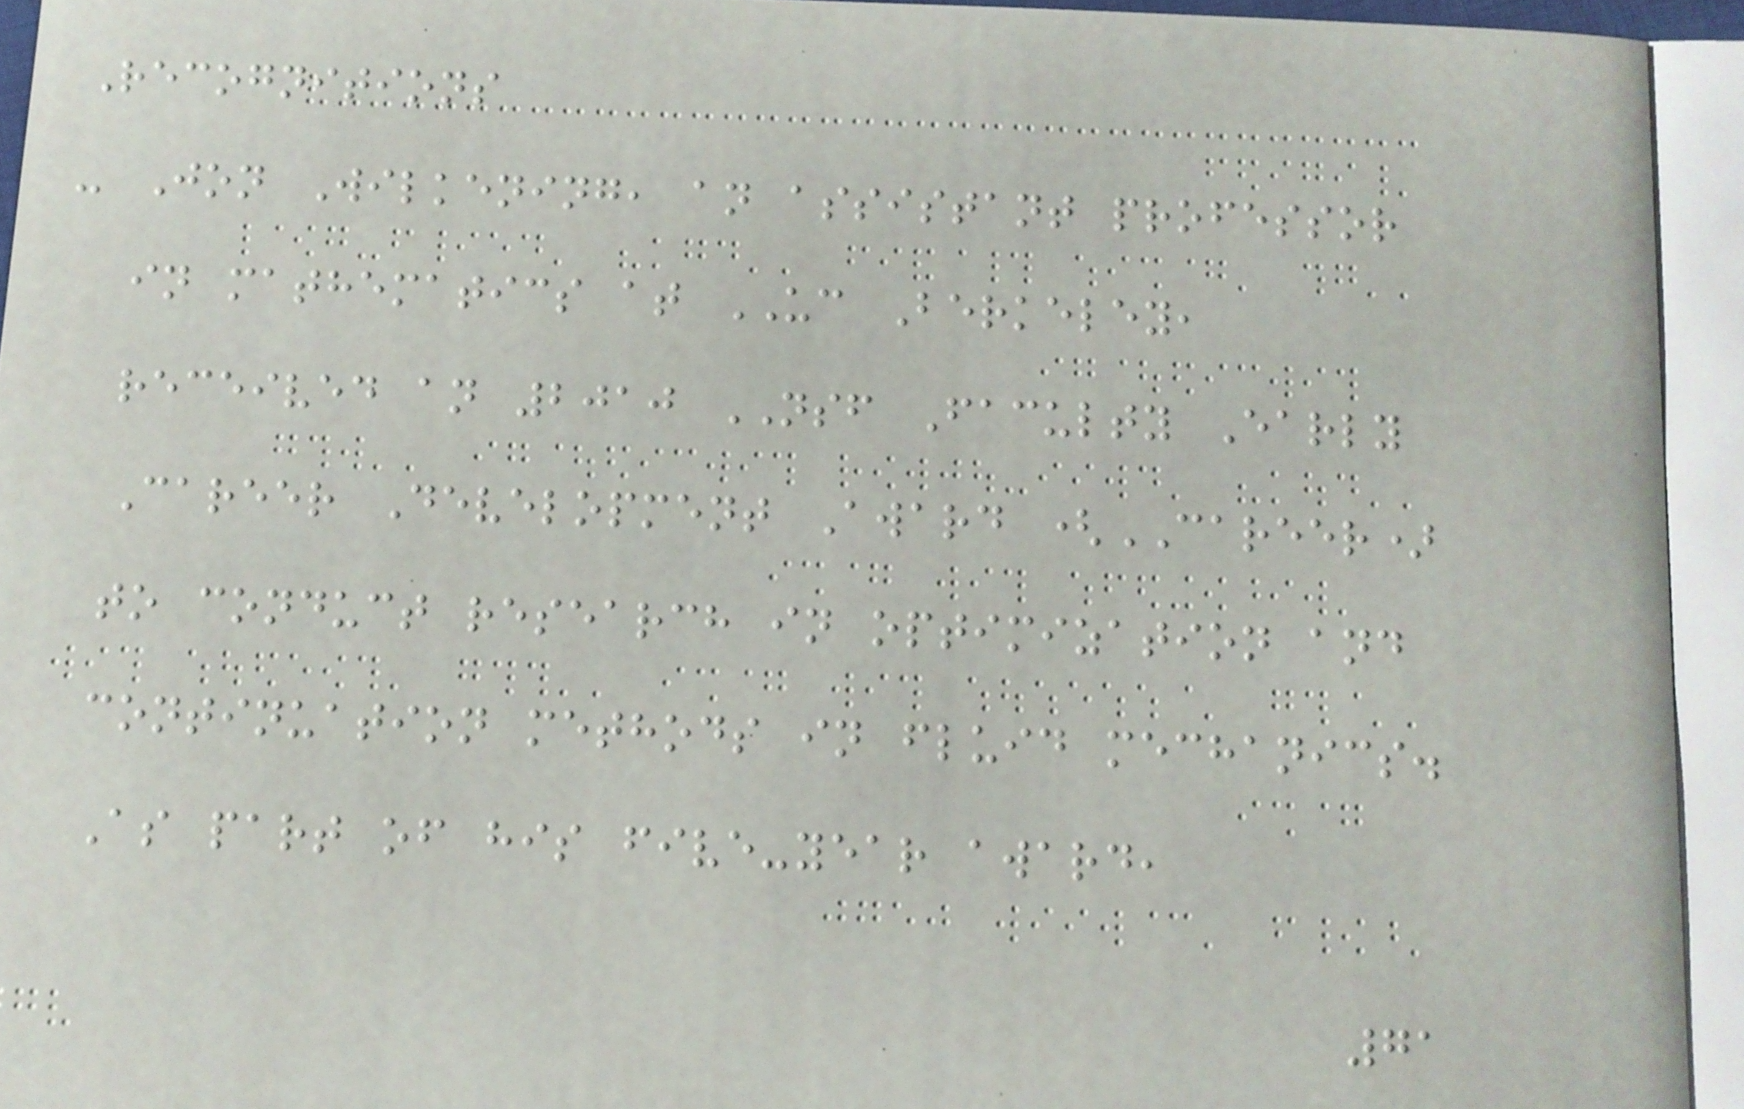Recognitions
- Jon Wilkening, an assistant professor
in mathematics at UC Berkeley,
received an 2010 NSF Faculty Early
Career Development Award (CAREER)
to conduct research in optimization and
continuation methods in fluid mechanics.
As part of his five-year award,
71
